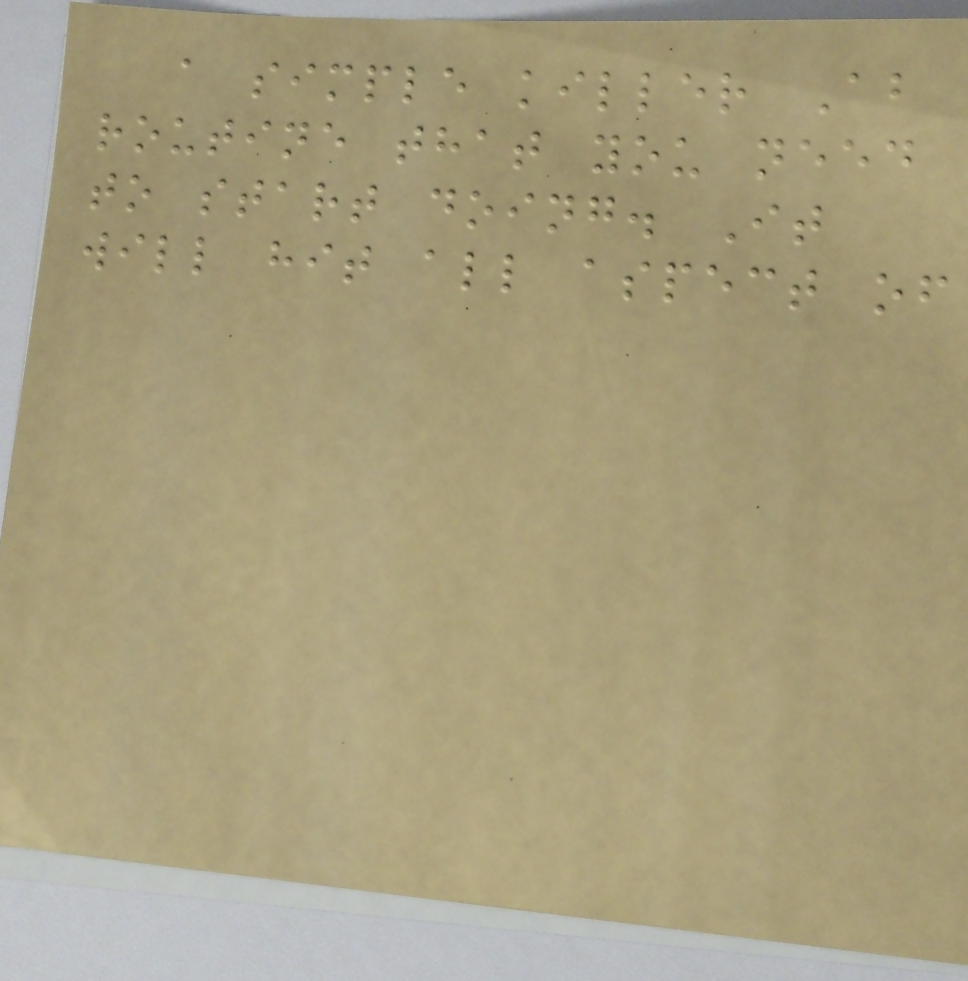a simple killer Ab
routine that you need
to start doing. It
will hit all aspect of
